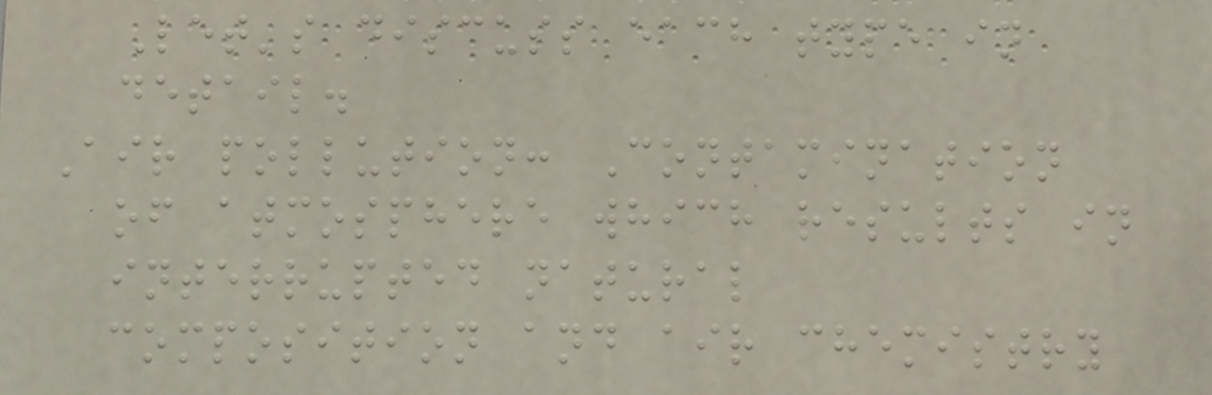Let's discuss each type in
detail.
Air pollution: Contamination
of atmosphere which results in
interrupted natural
composition and air chemistry
